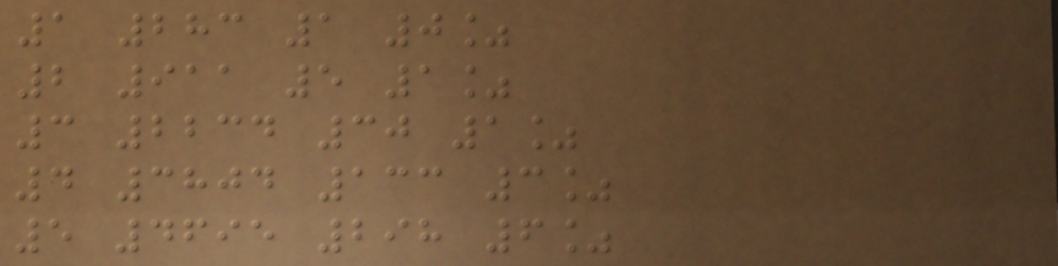1 283 1 0%
2 911 5 1%
3 2234 30 1%
4 3804 133 3%
5 4695 298 6%
